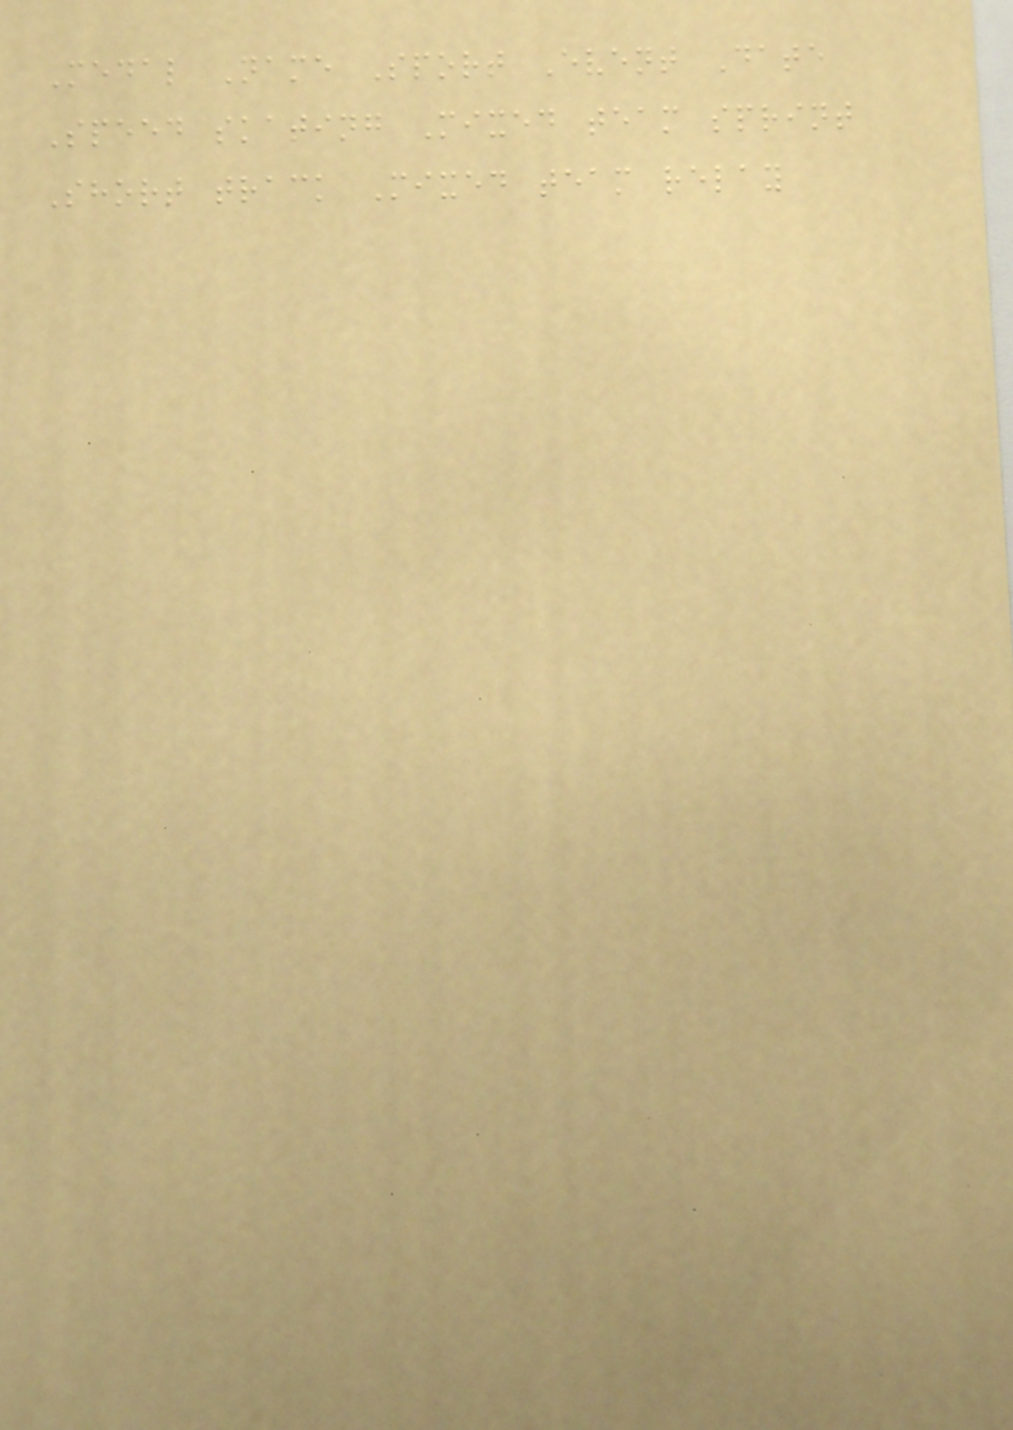Medal Name Sport Event Date
Speed skating Mixed team sprint
Short track Mixed team relay
